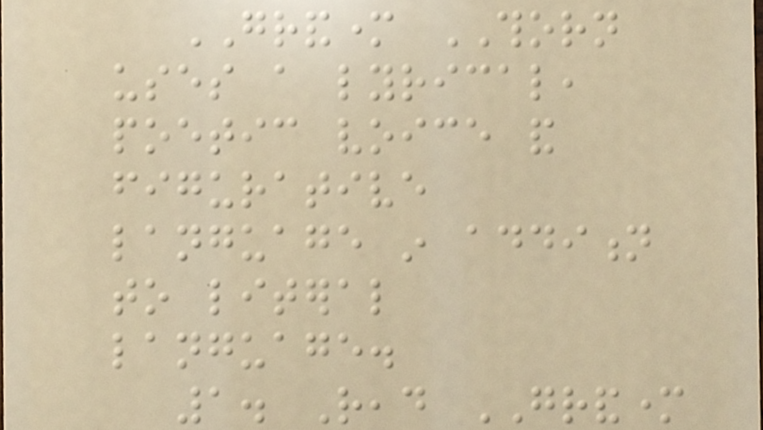GRANDMOTHER THORN
uses a lyrical,
poetic voice and
figurative
language in addition
to literal
language.
1. Read GRANDMOTHER
